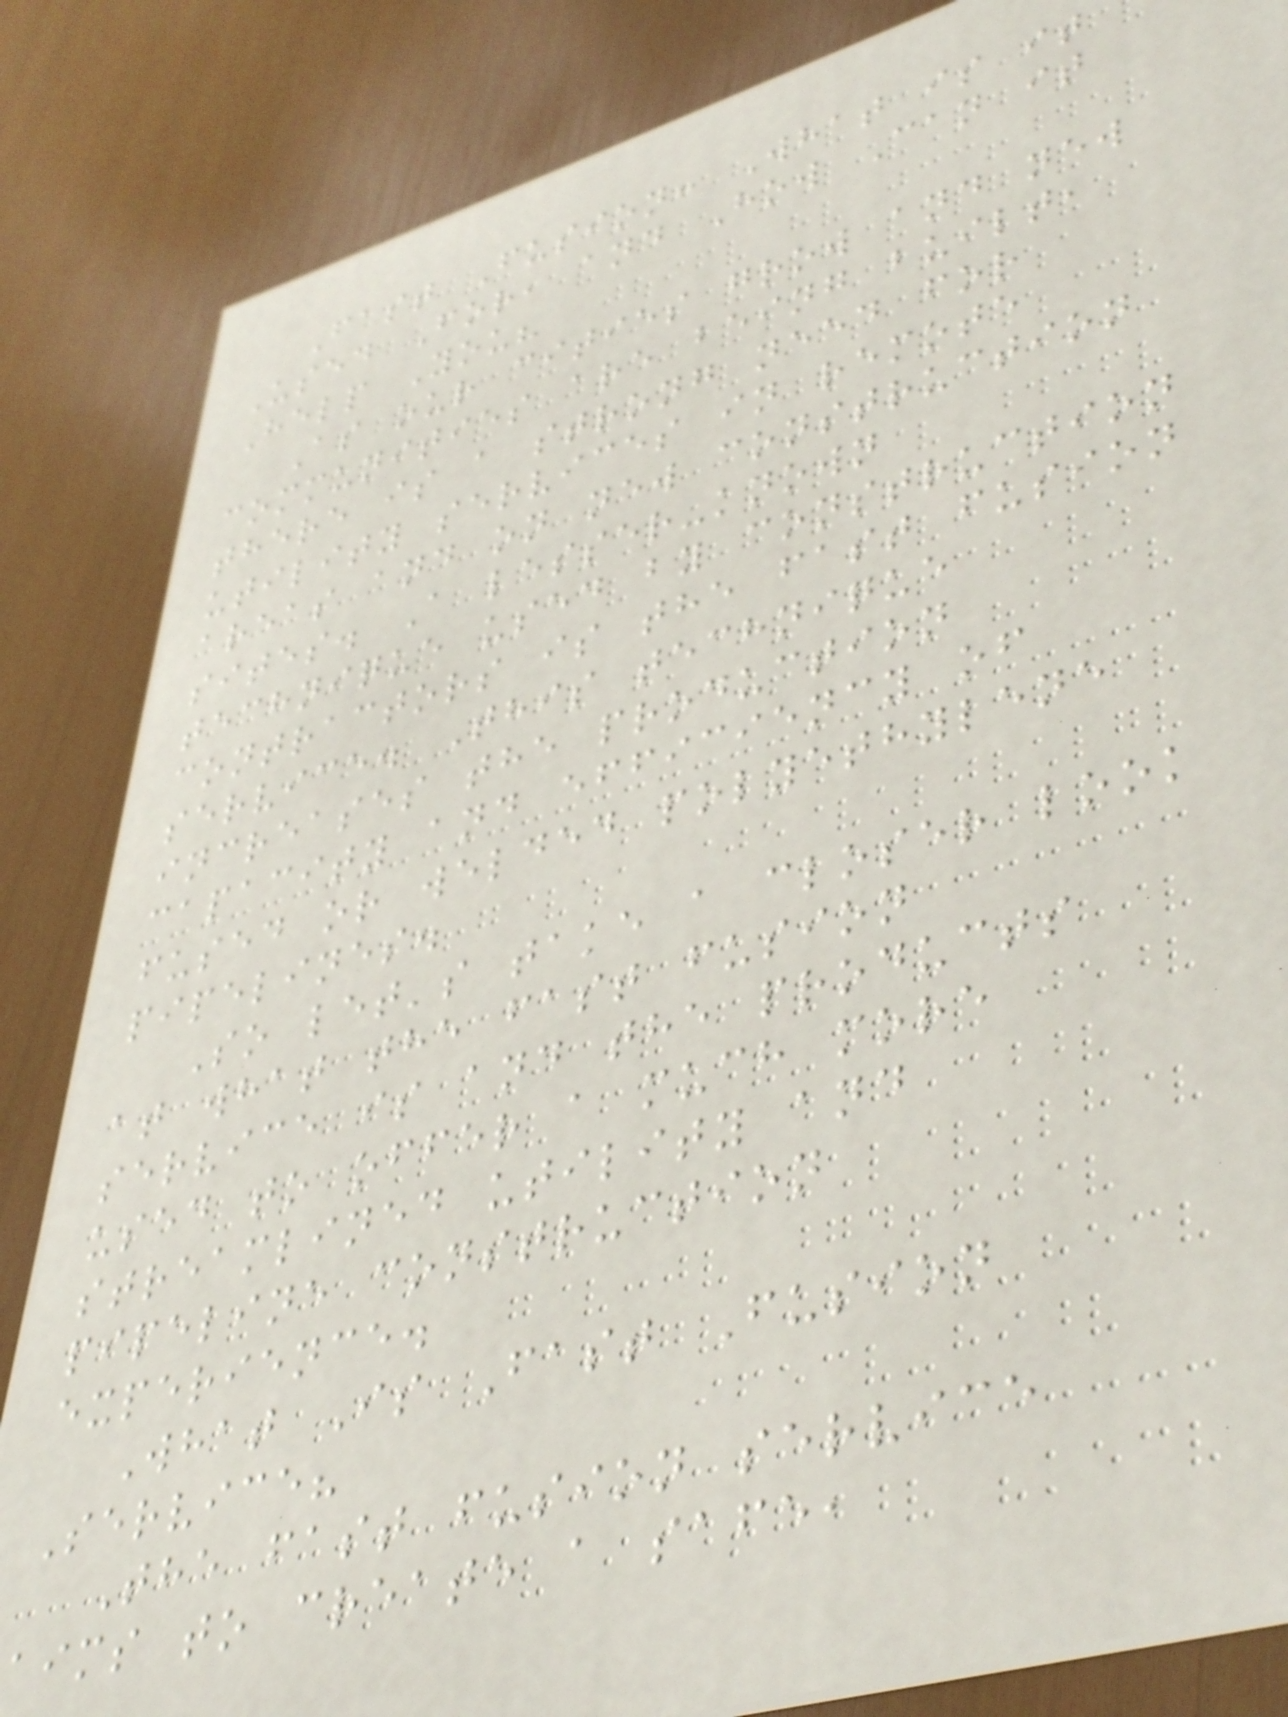Fast Fusion: What is it
Used For, and How Can it
Help You?
As our cities grow and new
communities are being built,
there is a strong need for
utility services in remote
areas and on new construction
sites. A lesser-known
technique used by construction
contractors is the fast fusion
service. This technique
increases the production
capacity and efficiency of
fused or welded polyethylene
pipelines.
So let's take a closer look
at what the fast fusion
service is and the products
used to offer a much more
streamlined utility and
pipeline construction
experience.
What Is Fast Fusion
Service?
The fast fusion service
aims to create a safe,
